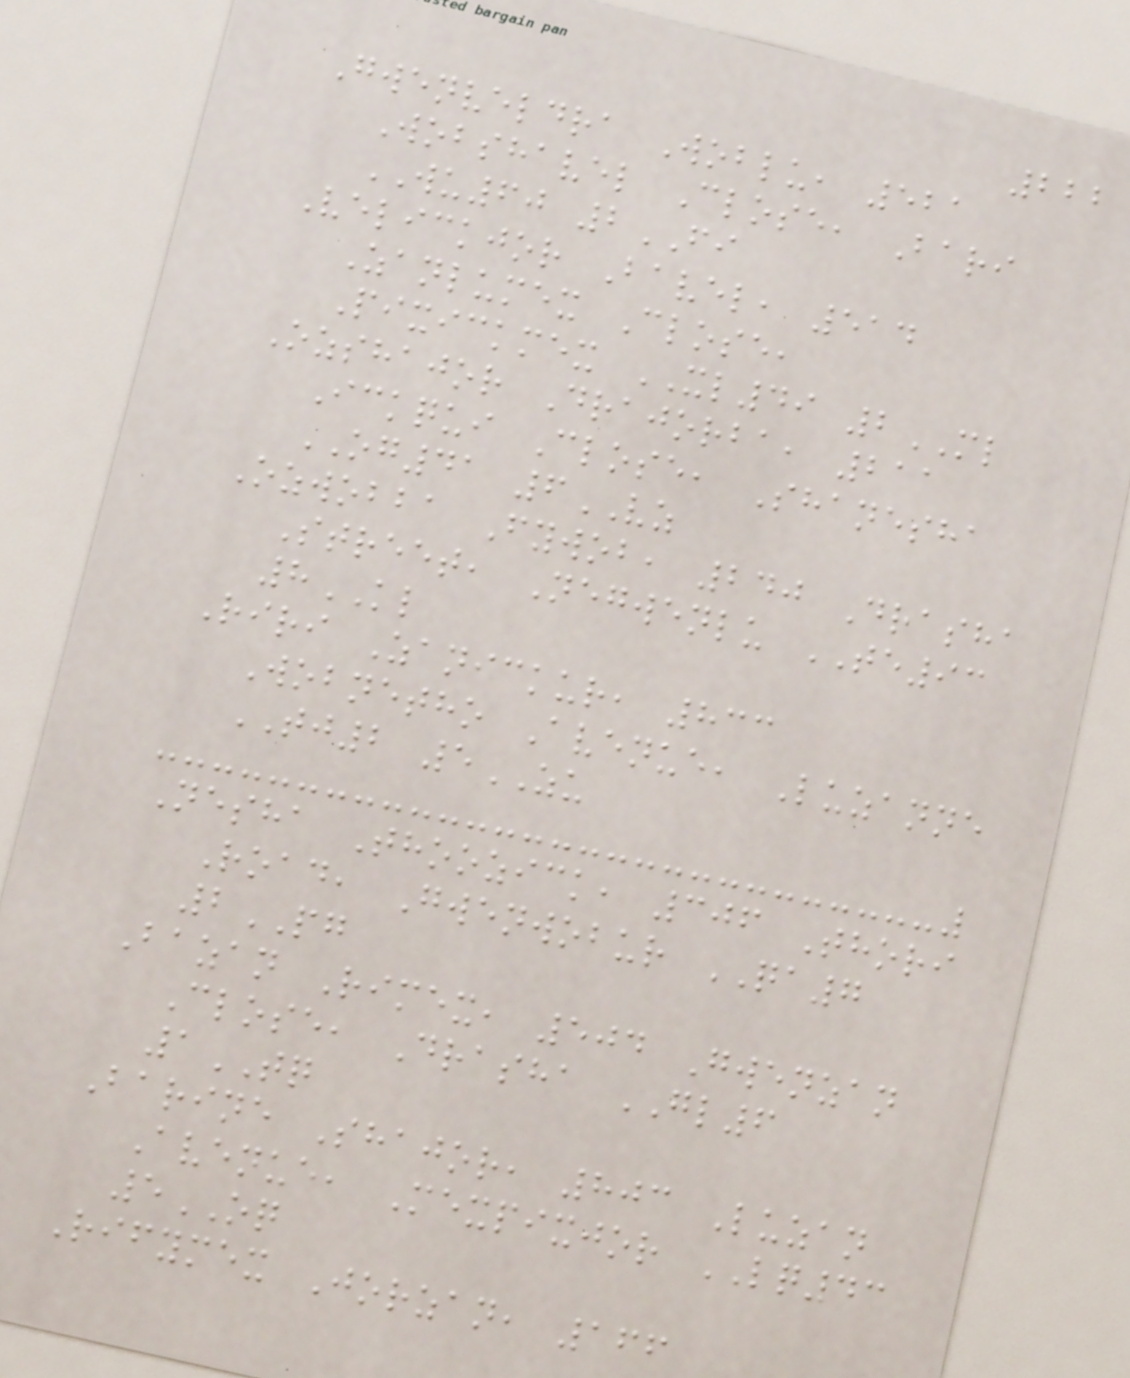222
Gwenveldra Woblu, 521
Wobshavel Close, Bari
WU60 2FI
Velickjor Bavel, 514
Zanlumex Close,
Pixickmex XL49 2ML
Ozshajor Drajorba, 211
Ickqui Close, Shanesha
OG41 6VZ
Ozwobba Fywob, 240 Drasha
Street, Negwenlu TE93
8KL
Riri Zanickur, 833
Wobnetho Avenue, Luzanne
TJ2 5ZU
Nesha Thoozick, 306 Thori
Road, Gwenwobur QA7
2PG
Bazan Rimex, 504 Gwenzan
Close, Drasha GL6
1TQ
Barine Shajor, 803 Luzan
Avenue, Mexpixjor LQ43
5OQ
Rifymex Jorzan, 166
